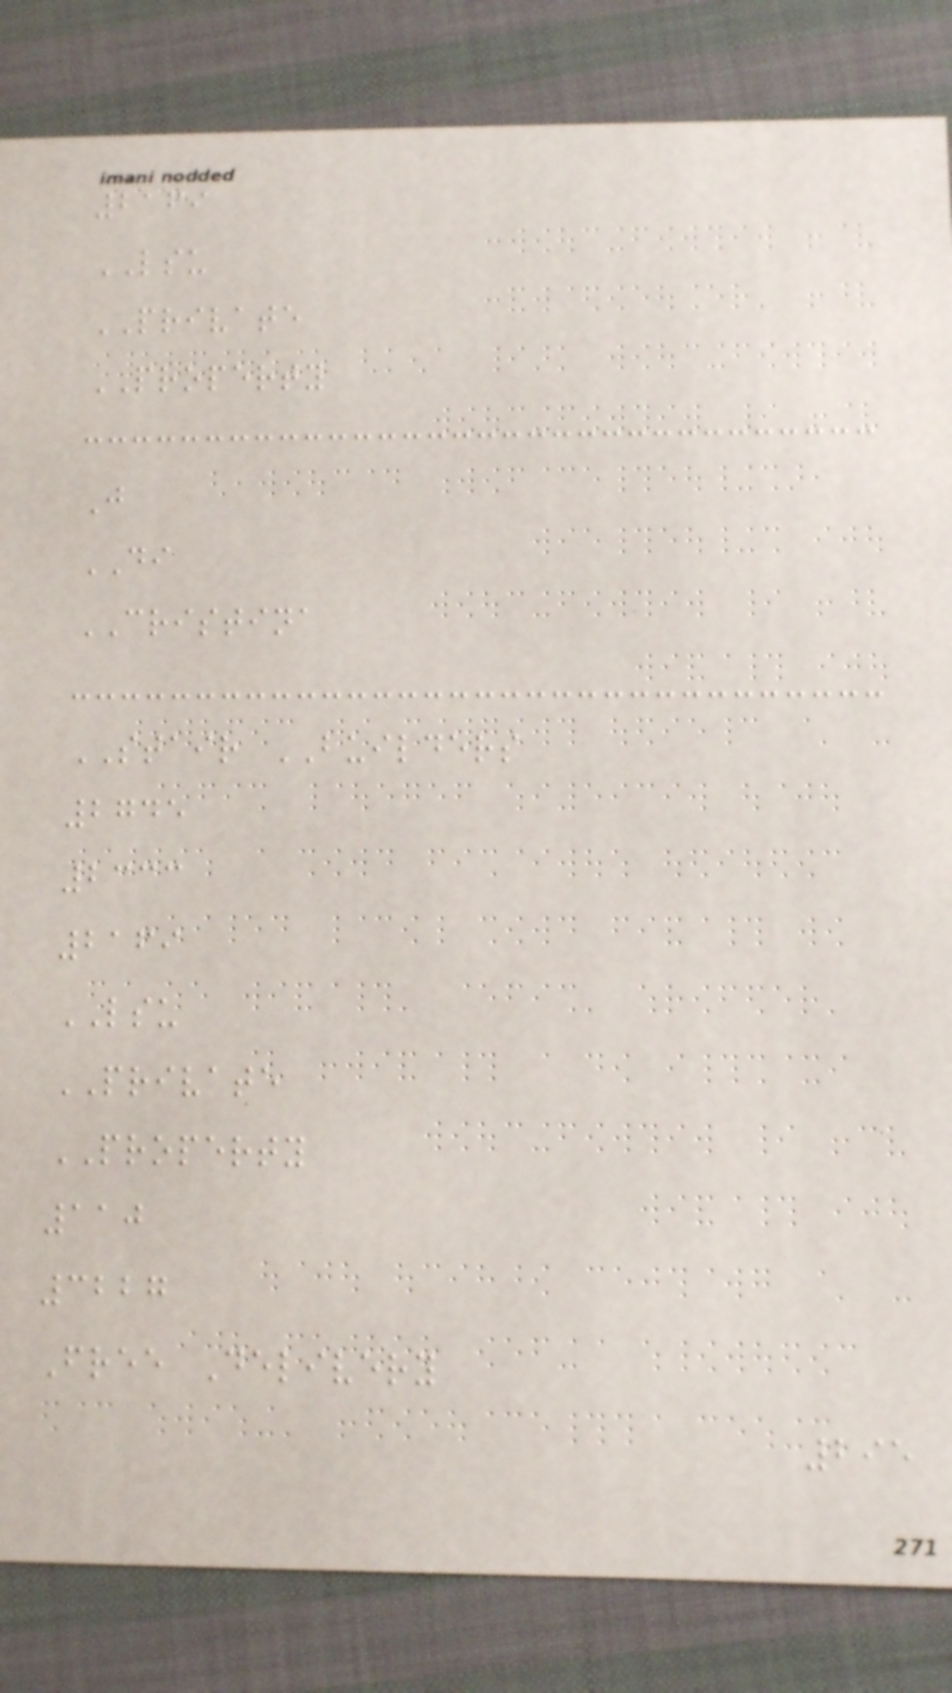2169
LSU
PRIVATE
PROPERTY
J
DI
CRISTINA
STAIR BUILDERS
2745
2333
2169
LSU
PRIVATE
PROPERTY
110
3227
Free Delivery
295
